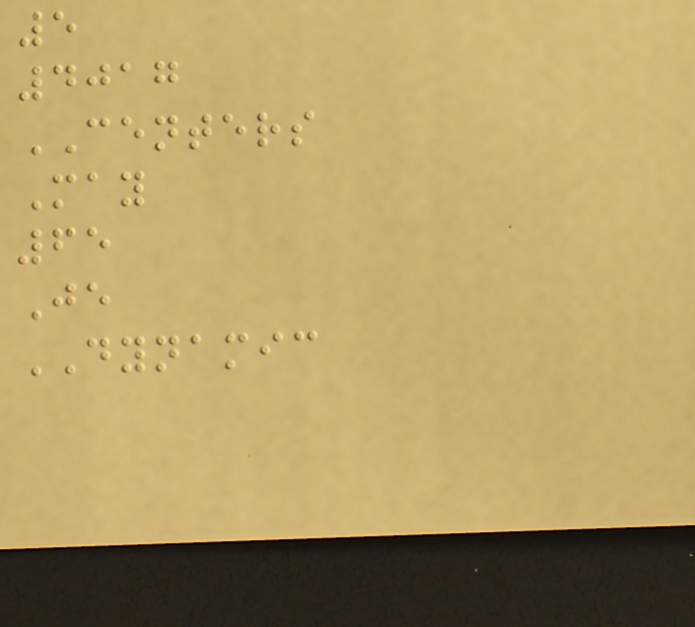5
4017
CENTERS
May
65
Je
DYNAMIC
